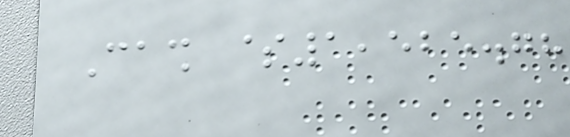Cash $1,525.78
